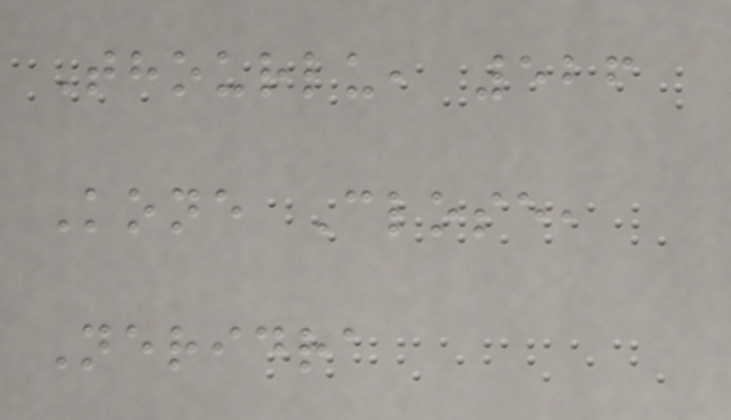Thourlu, 526
Kone Close,
Neridra
